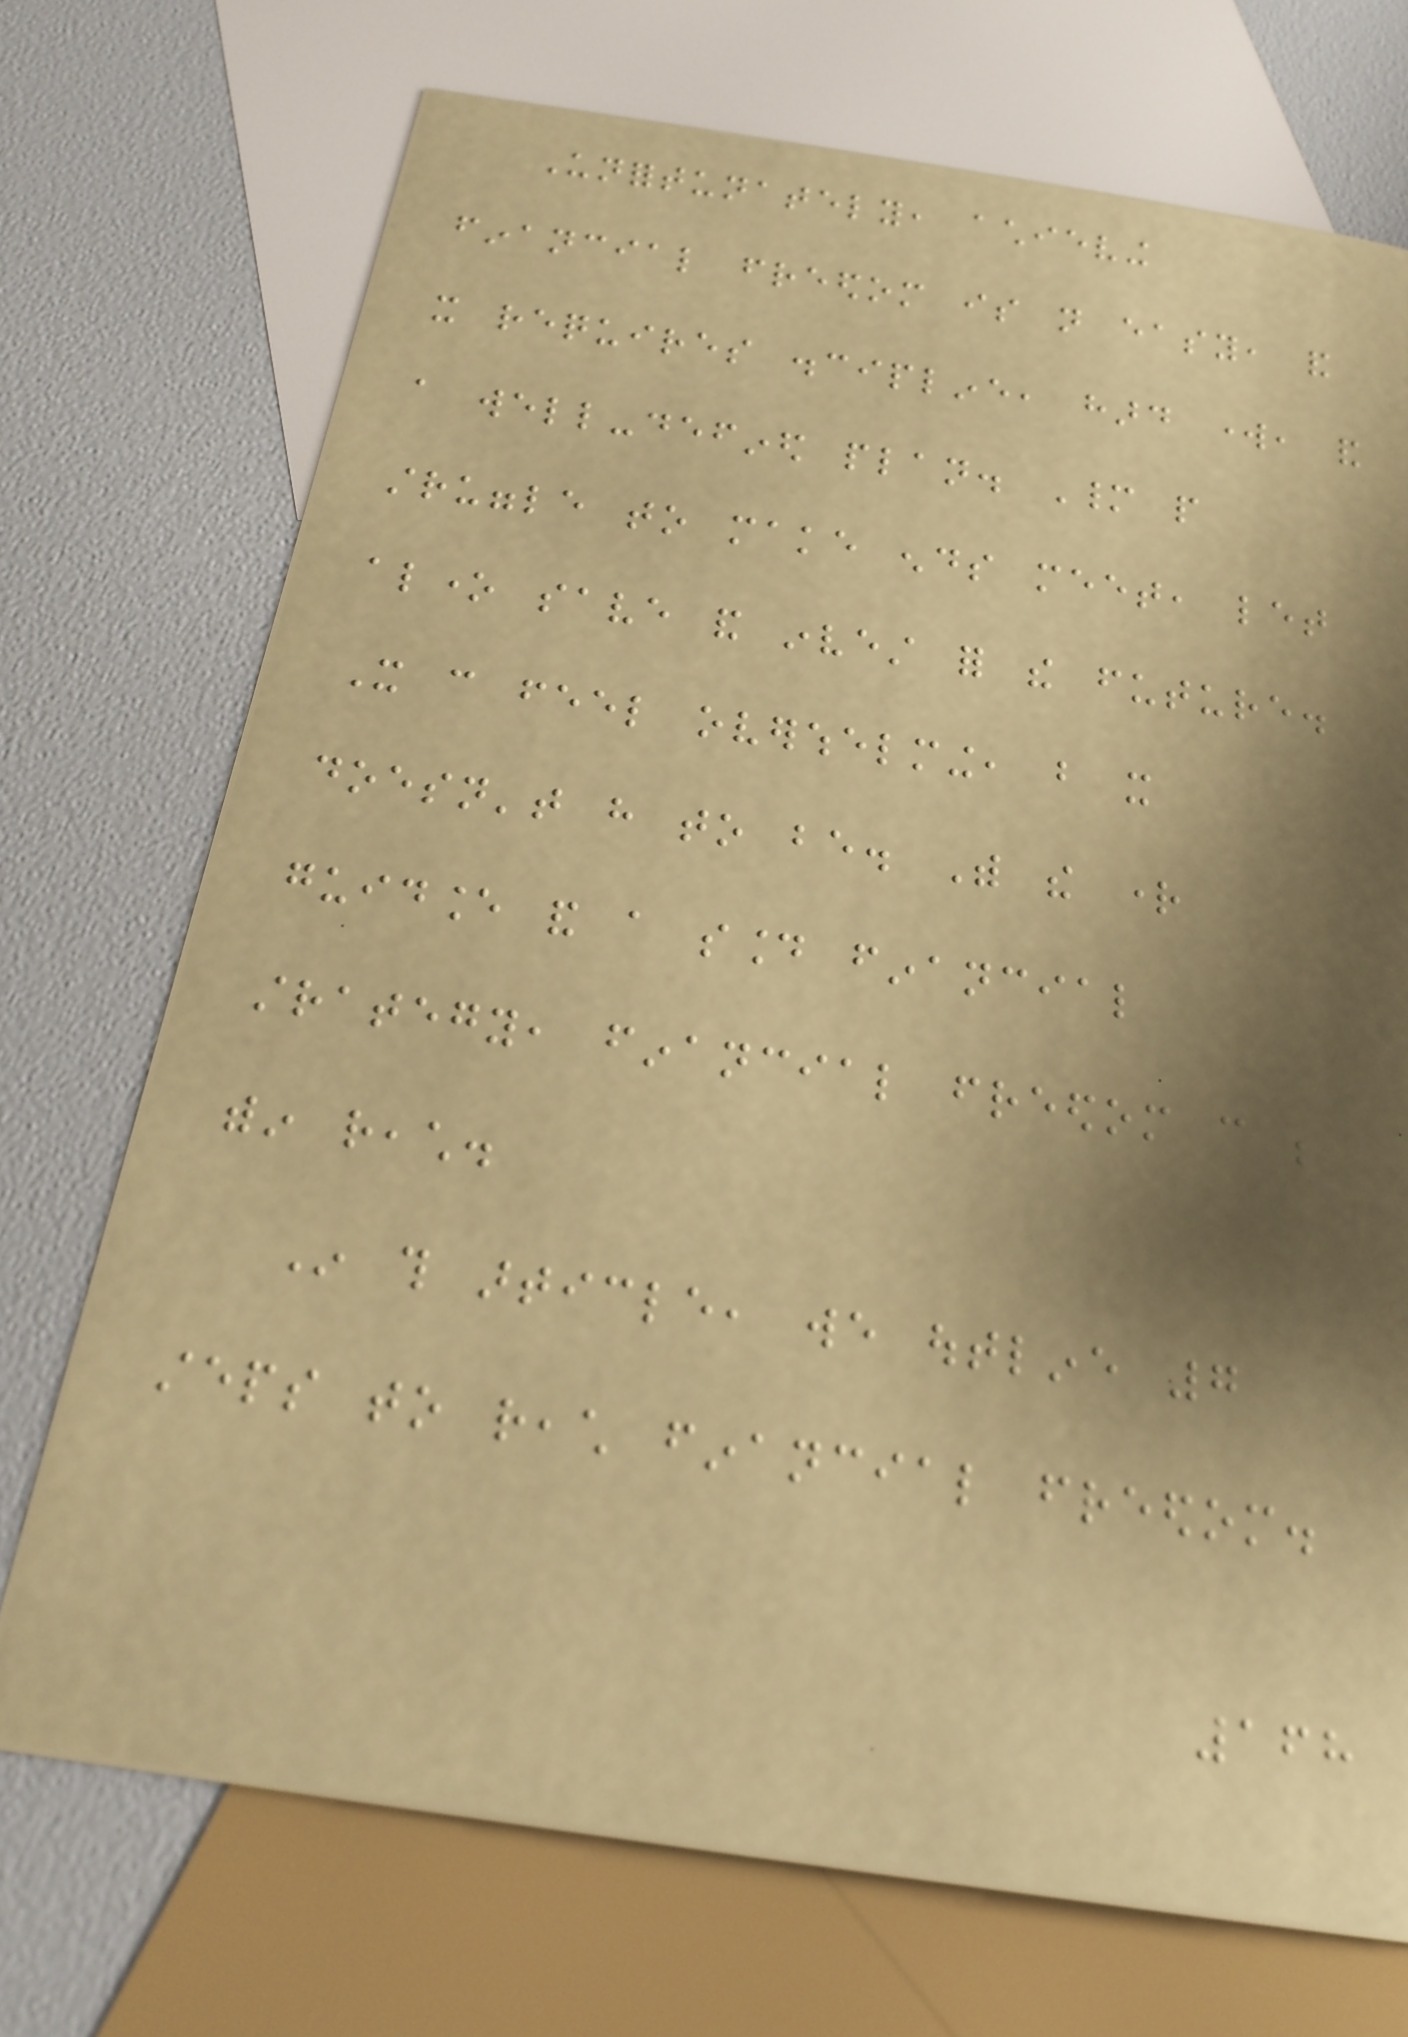Unfortunately, achieving
financial freedom is not easy, and
it requires discipline, hard work, and
a well-defined plan. Many people
struggle to make ends meet, let
alone save and invest for the future.
It can feel overwhelming, but it
doesn't have to be. With the right
guidance and a sound financial
strategy, financial freedom can be
within reach.
In this article, we outline 7
steps to reach financial freedom.
168
